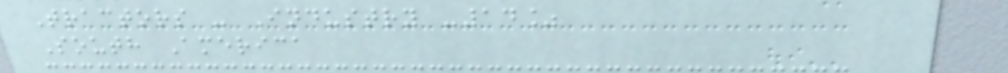Tractors - Industry -14%
South America
